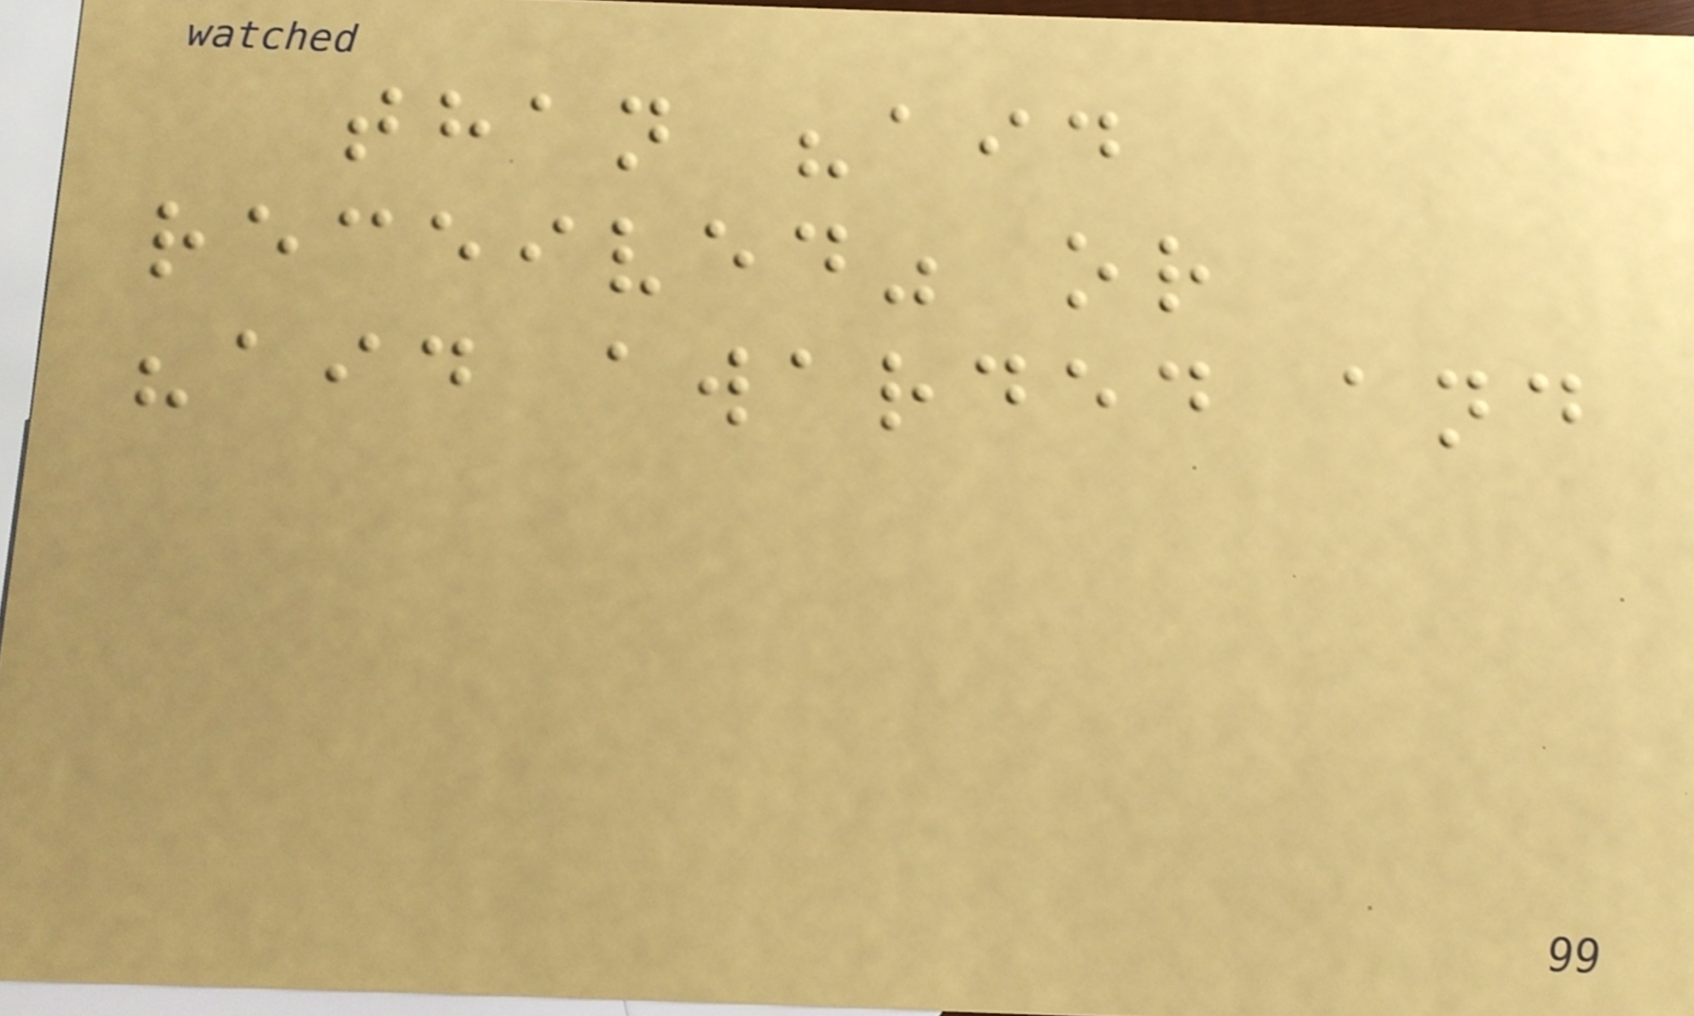than "aid
received" or
"aid awarded and
